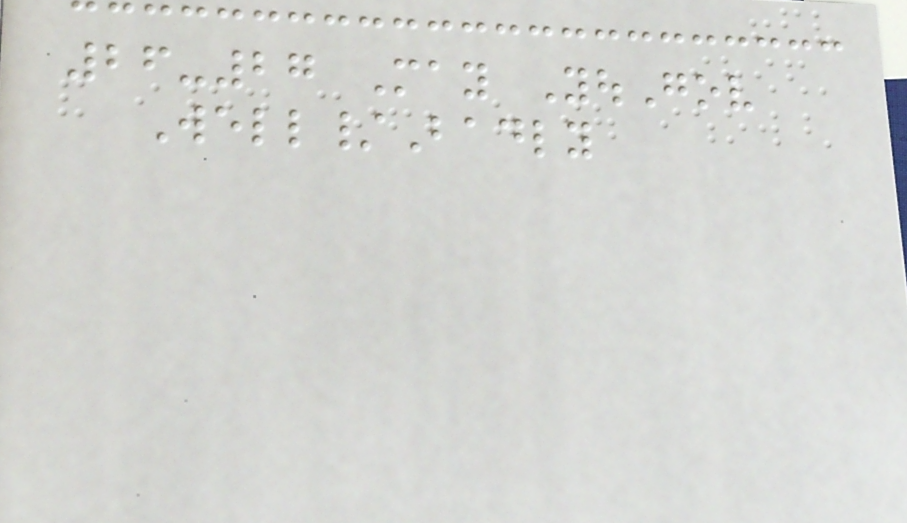26-27 May YouGov
Well/Badly
